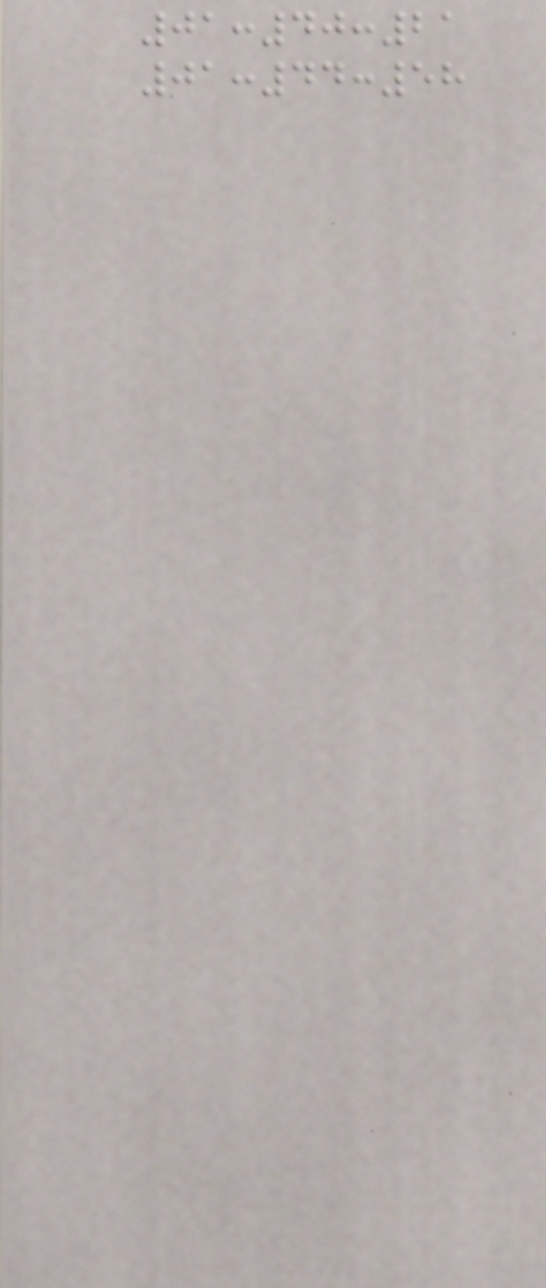01:40:21
01:44:58
